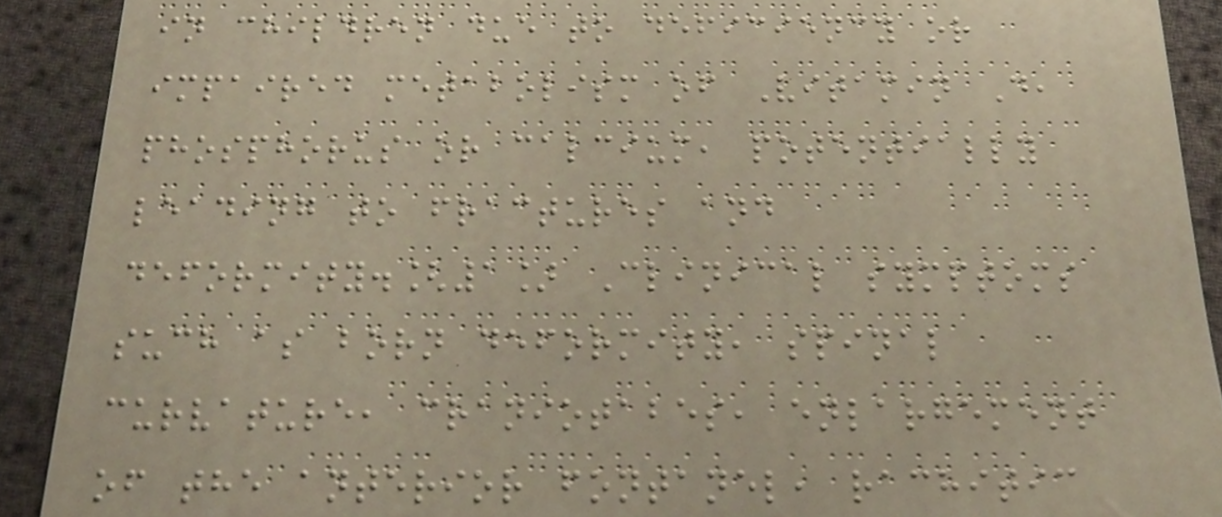in children due to deficiency or
impaired metabolism of Vitamin D,
phosphorus or calcium, potentially
leading to fractures and
deformity.[1] Clinical symptoms
such as born deformity, spinal
curvature, craniotabes, enlargement
of the anterior fontanel, rachitic
